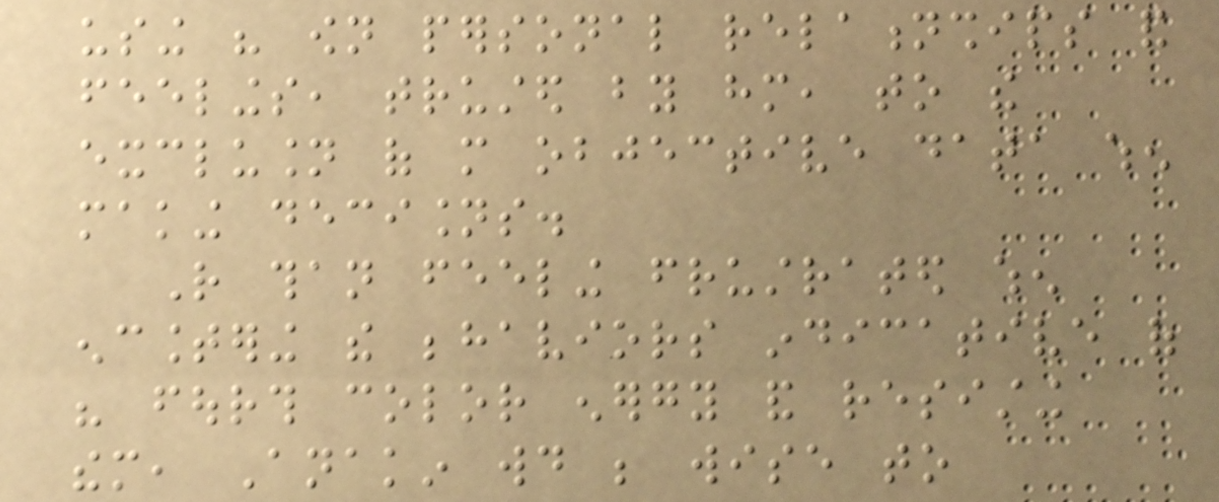using his own personal relationships and
feelings, trusted by him, to the
exclusion of more objective data when
making decisions.
Rather than feeling frustrated when
encountering the behaviors indicative of
his fourth color energy and resisting
them, Anakin would be wise to
